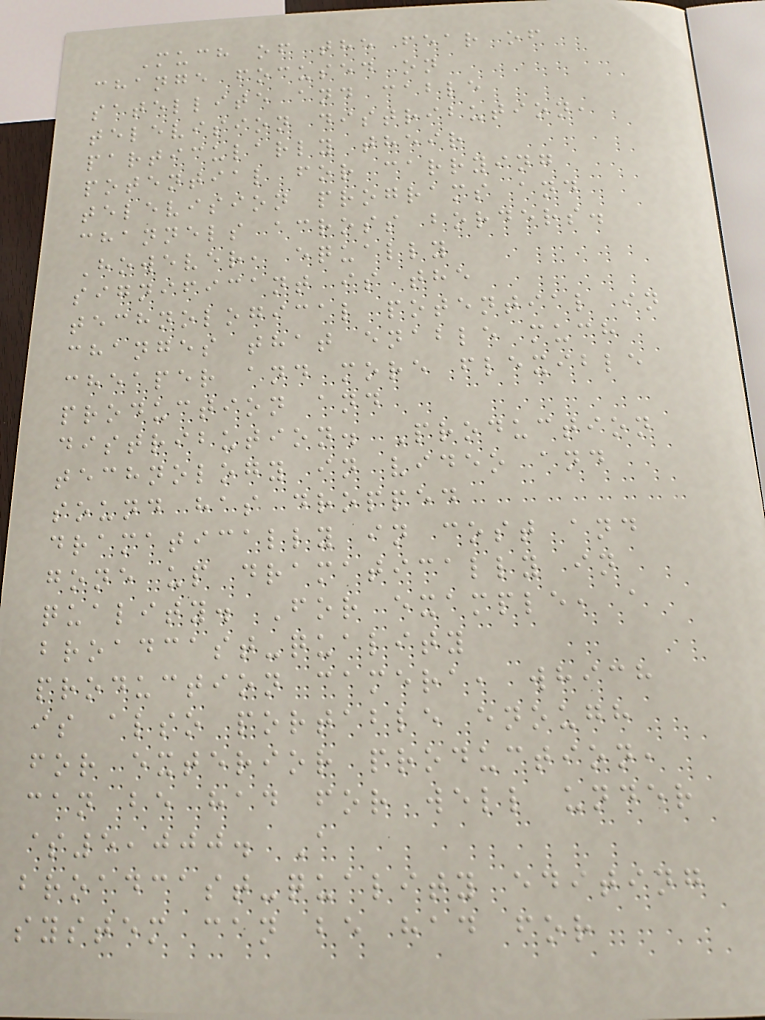Much of the fear of
change focused on
satellite and cable
television distribution,
particularly their
potential for carrying
television programs and
channels across borders.
However, equally
significant is the
technological potential in
changes that enable much
cheaper and more flexible
production and
distribution. Production
technology in video and
sound has dropped
dramatically in cost and
gone up dramatically in
quality. For example, a
broadcast-quality
production camera, which
is also portable enough
for exterior production,
can be had for well under
$5,000. A
broadcast-quality editing
system can be had for
